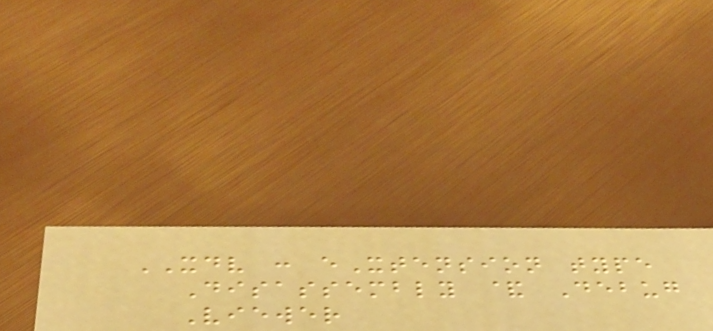XDV : eXtension type
Disassembly & Debug
Viewer
